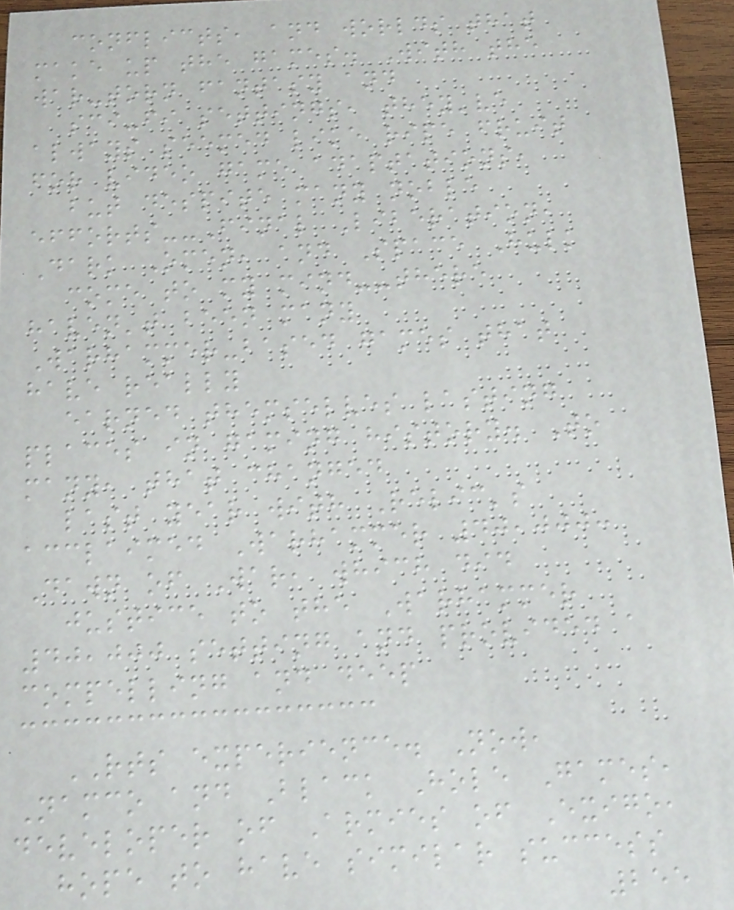conflicts, and worlds that
make up the games. With the
war-torn fantasy and
sci-fi settings, they've
always seemed like ripe fruit
for video game adaptations,
but despite many noble
efforts--Final Liberation,
Dark Omen, and Space Hulk
come to my mind--there
haven't been many
Warhammer-based games that
have really
earned themselves lasting
places in gaming history. To
many, that changed
last year with Relic's
acclaimed Warhammer 40,000:
Dawn of War, which did
justice to the Warhammer
40,000 setting and provided a
compelling and deep
RTS experience. Now,
Namco and Black Hole Games,
developer of Armies of Exigo,
hope to have similar success
255
